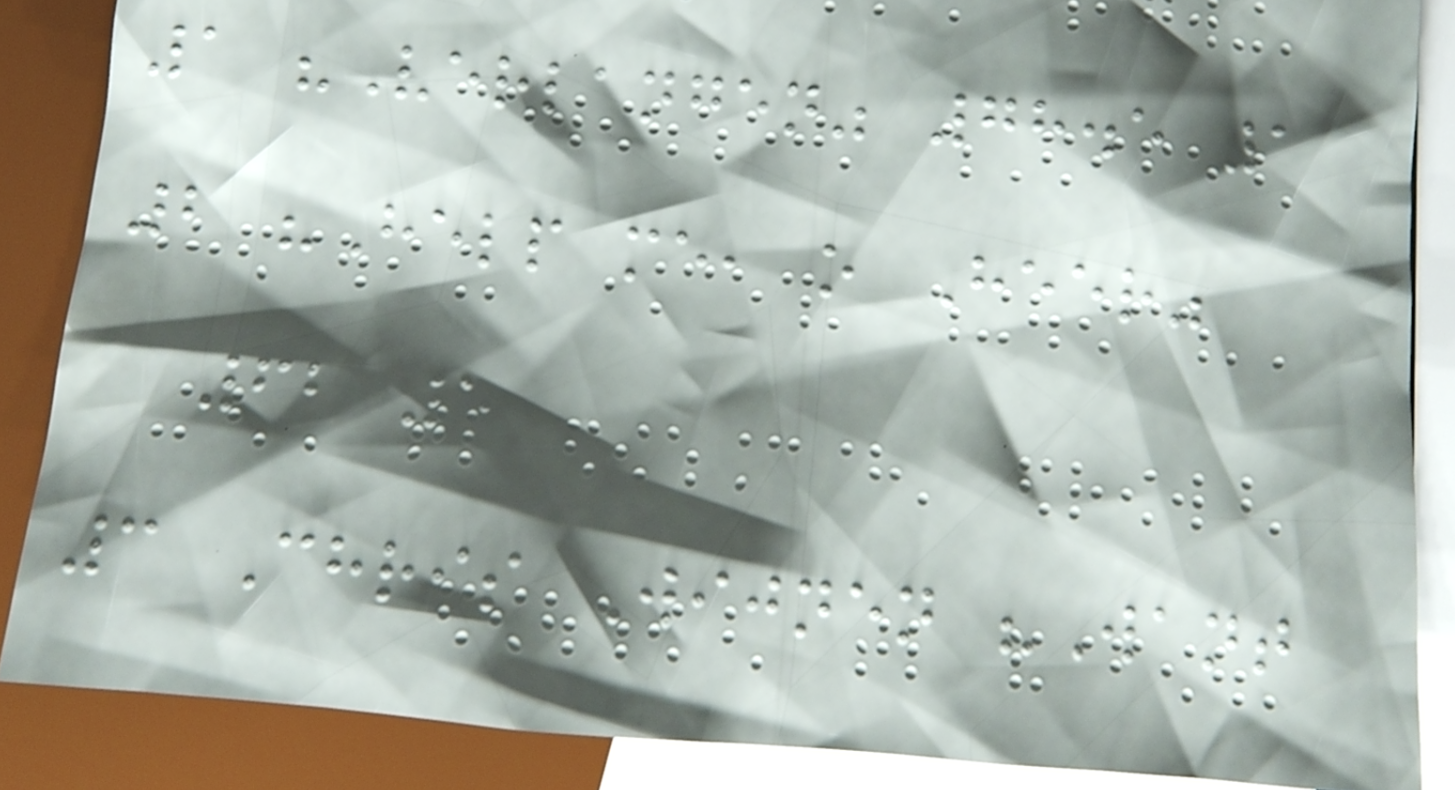1 "Verlangen" 78.5 1
2 "Help me, o Heer"
62 5
3 Chris Wijnen "Want
